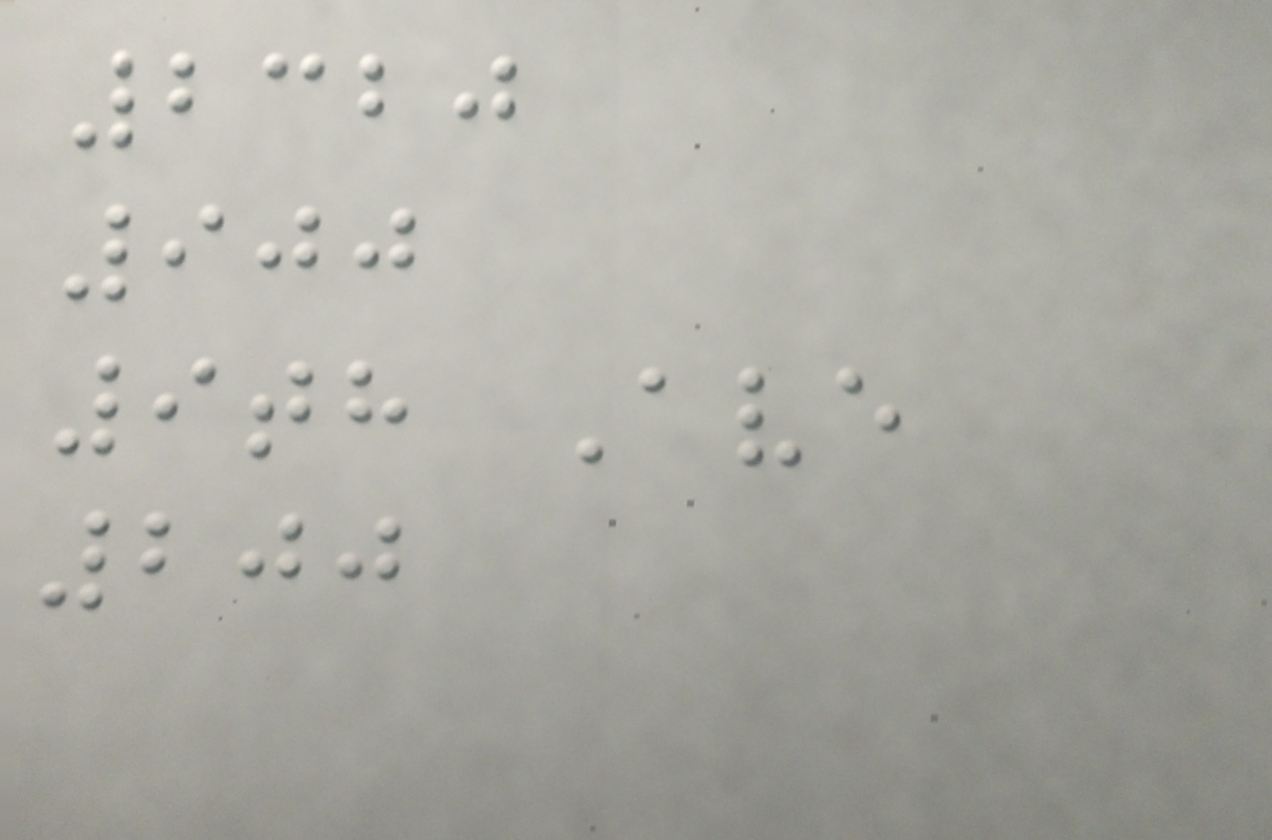2320
900
9th Ave
200
